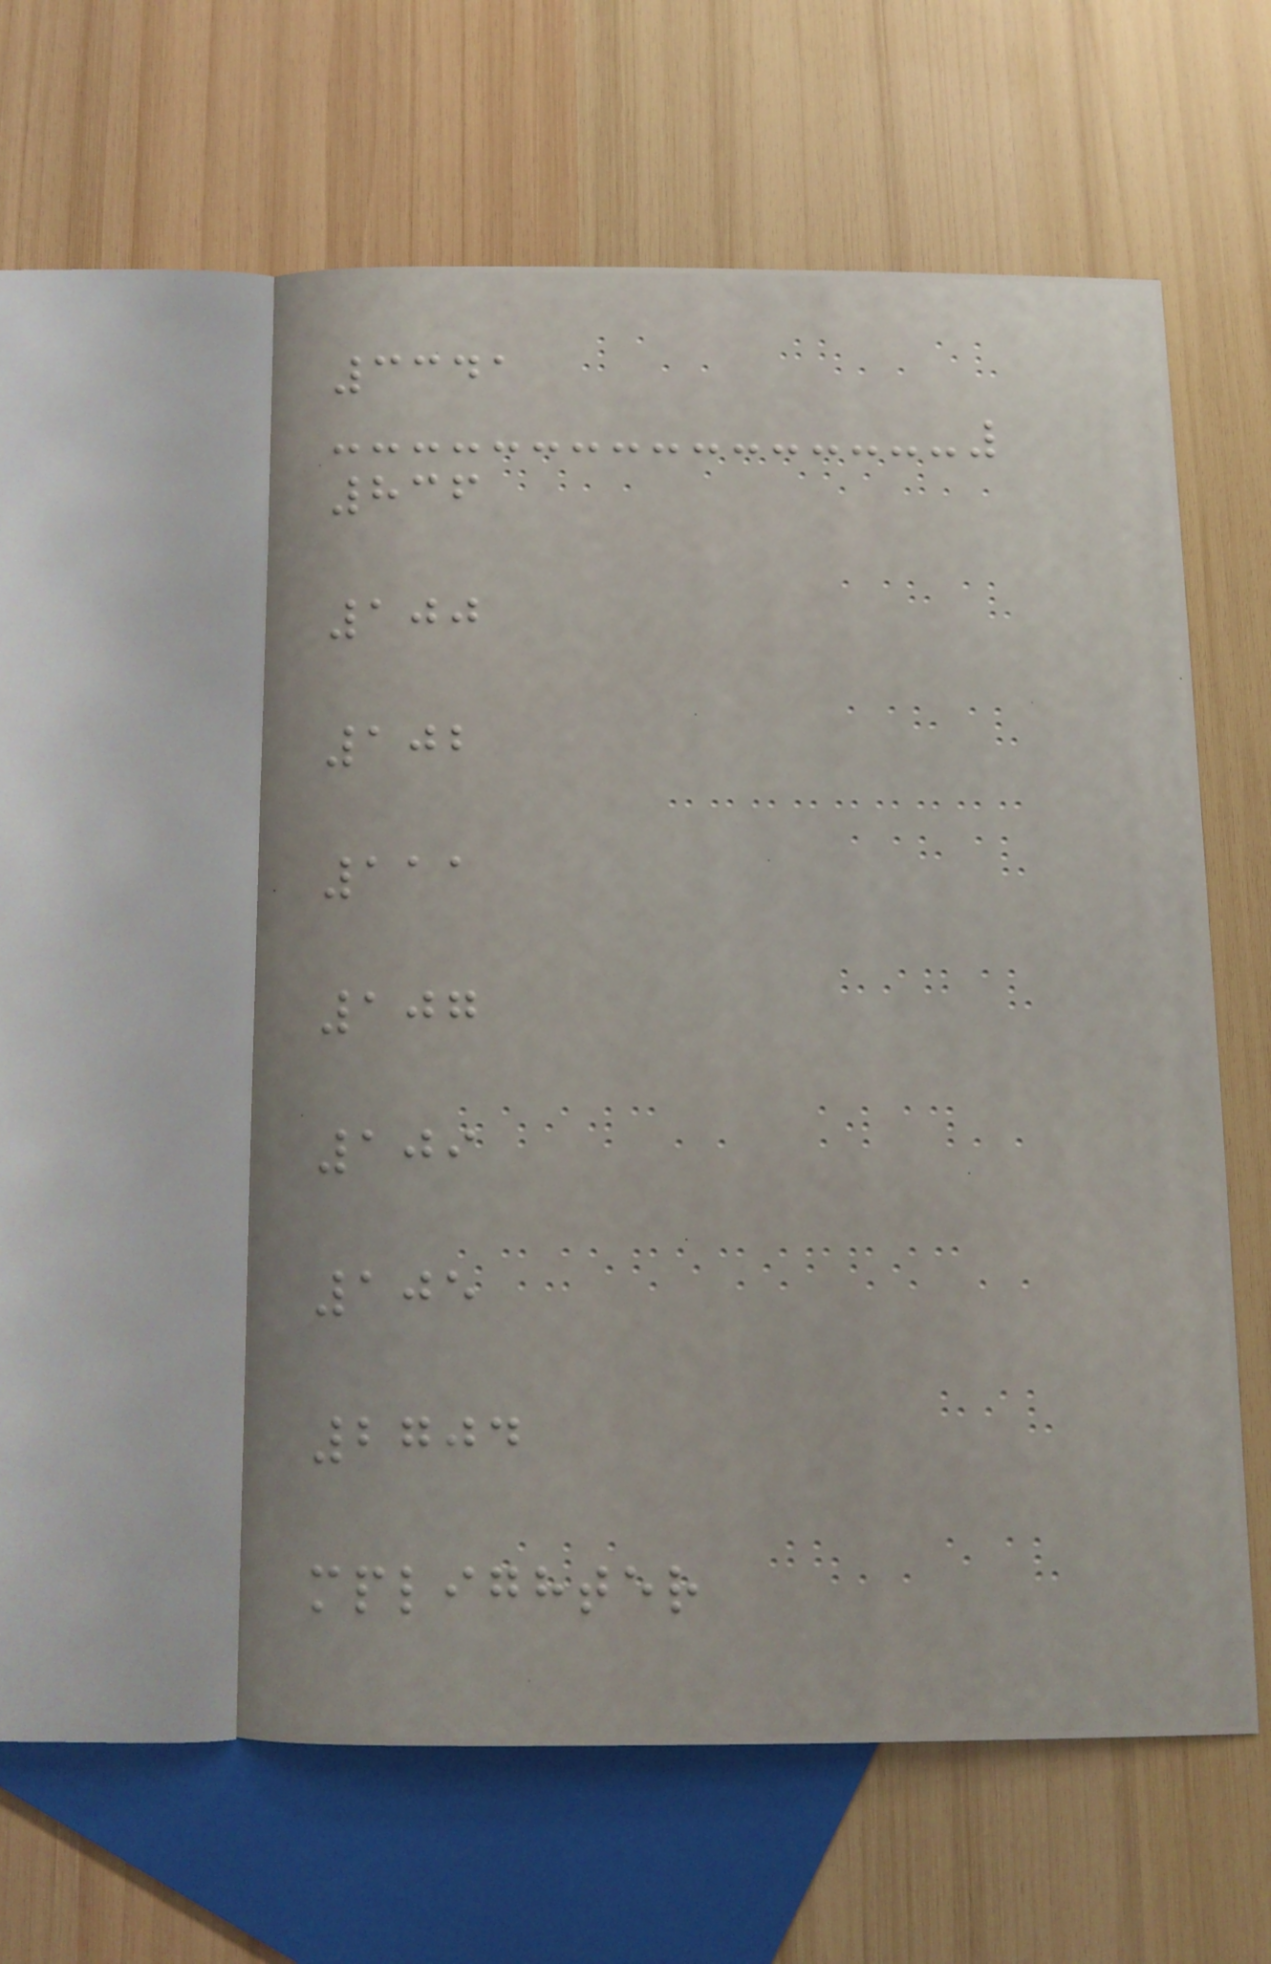3341
836
100
102
111
107
109
105
2704
mplighter
